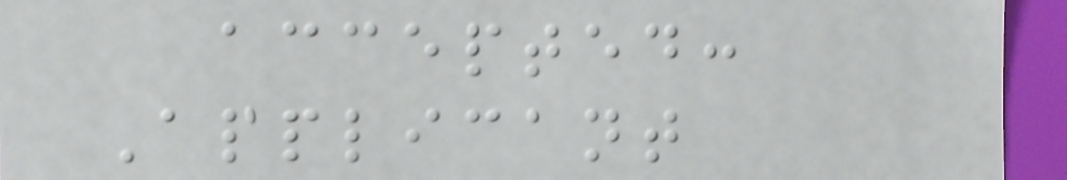accepted:
Applicant
